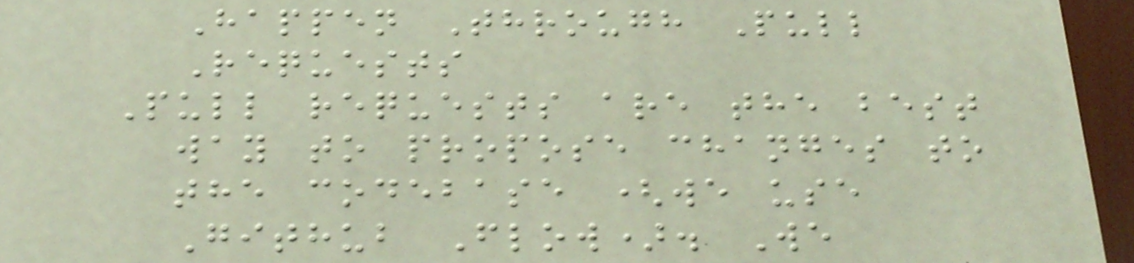Happen Through Pull
Requests
Pull requests are the best
way to propose changes to
the codebase (we use
Github Flow). We
